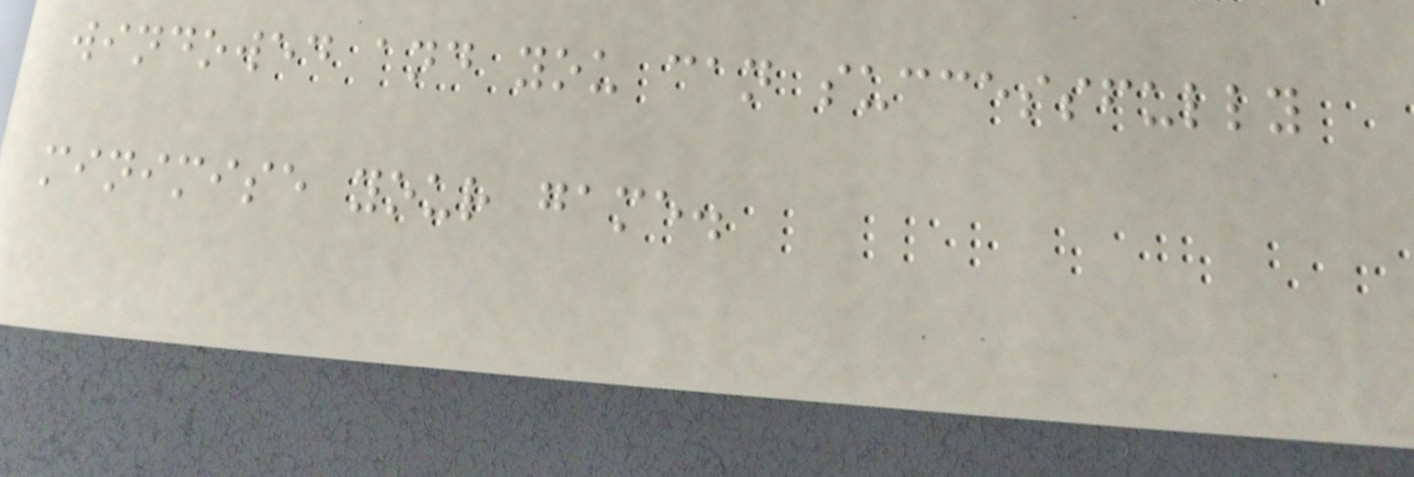windowed and you can successfully
minimise your game.
